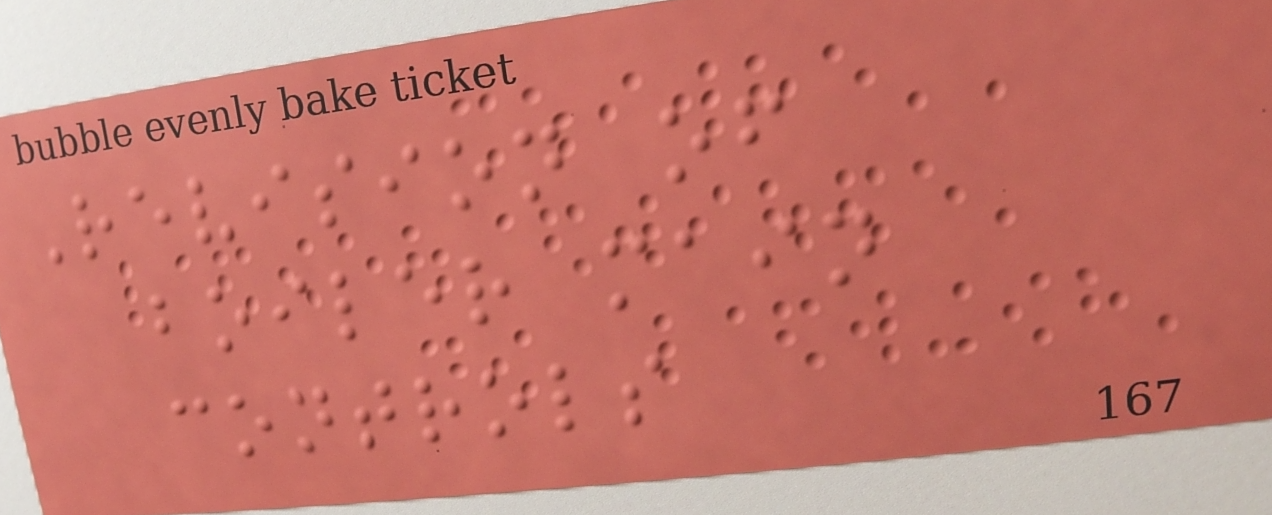Revision of
boiler main
controls
